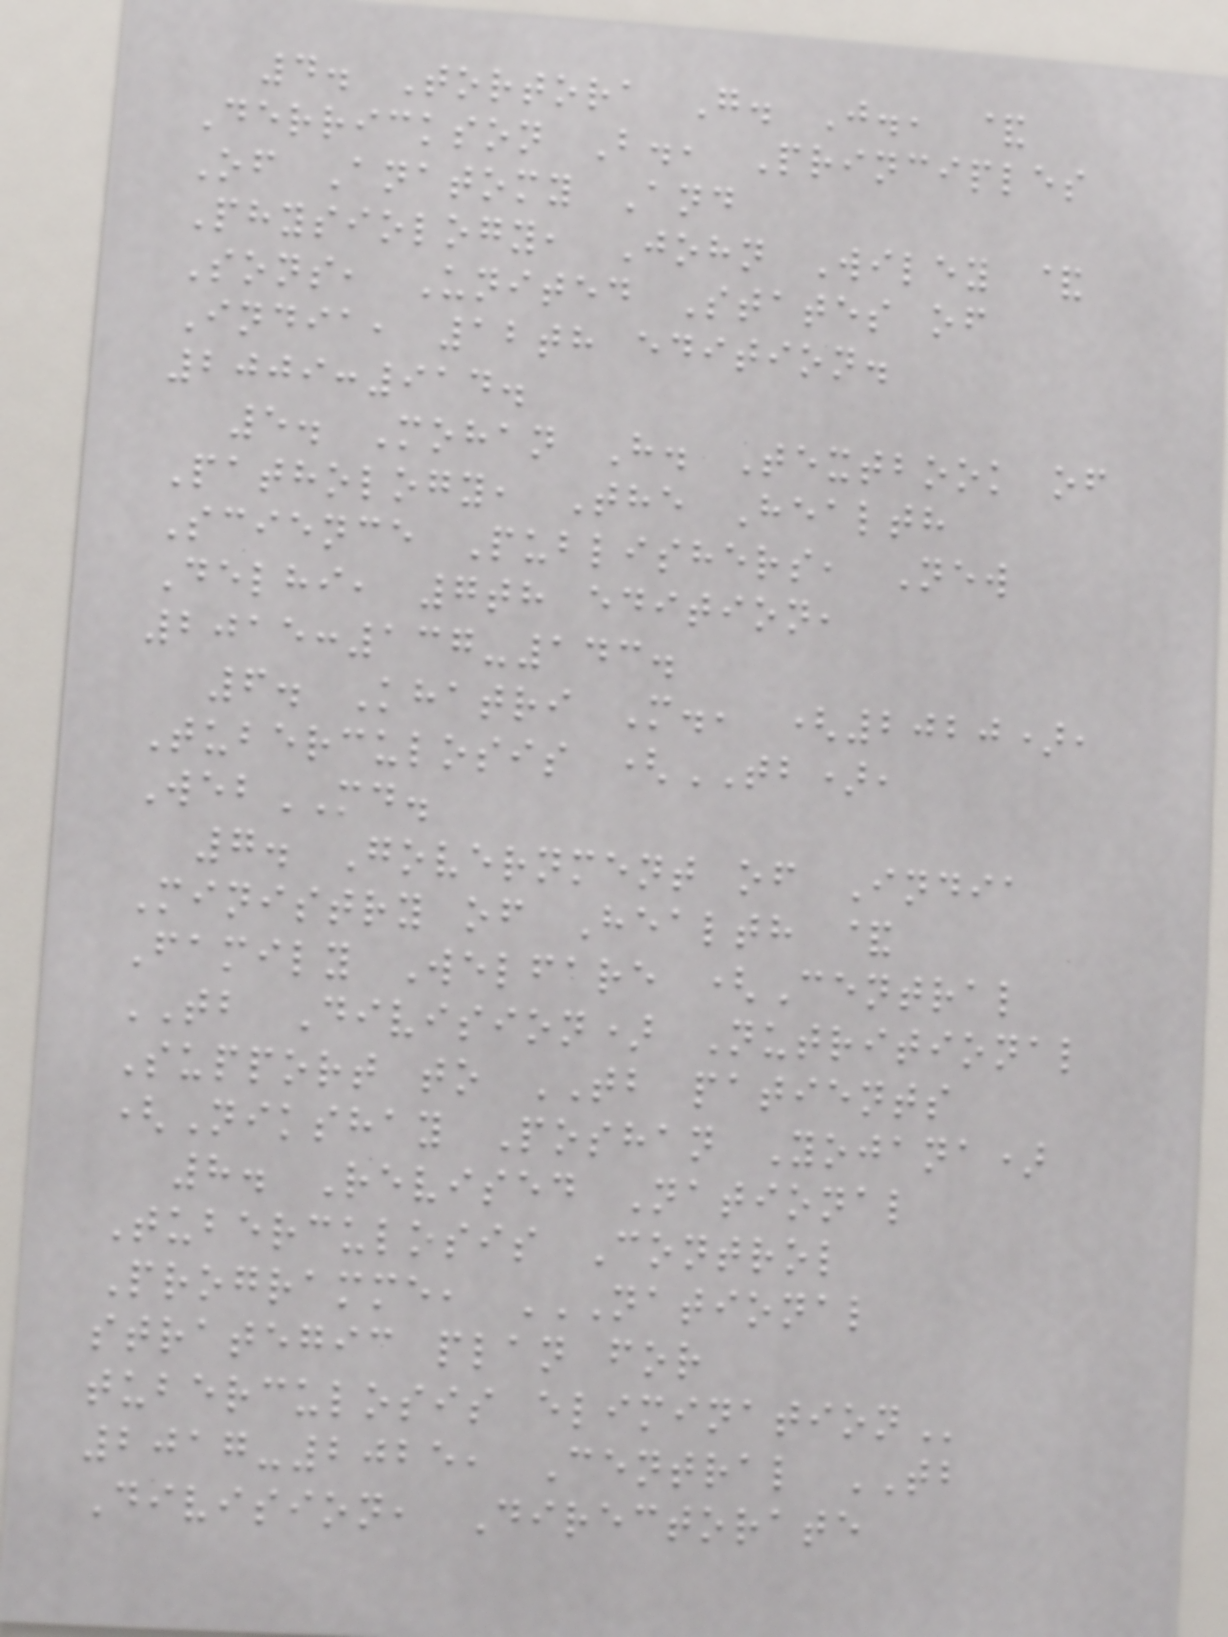4. Tortora G. J., &
Derrickson B., Principles
Of Anatomy And
Physiology, John Wiley &
Sons, United States of
India, 12th edition.
2009:914.
5. Mohan H. Textbook of
Pathology, The Health
Science Publishers, New
Delhi, 7th edition,
2015:137-143.
6. Khatri M., (2020),
Tuberculosis (TB),
WebMD.
7. Government of India
Ministry of Health &
Family Welfare (Central
TB Division) Nutritional
Support to TB patients
(Nikshay Poshan Yojana)
8. Revised National
Tuberculosis Control
Programme, NATIONAL
STRATEGIC PLAN FOR
TUBERCULOSIS ELIMINATION
2017-2025, Central TB
Division, Directorate
